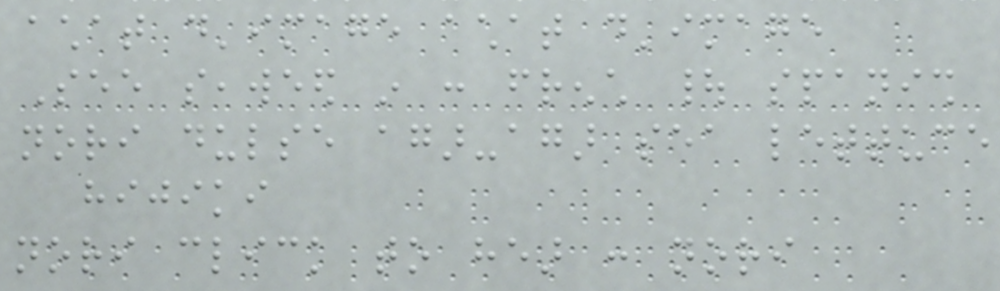achat d'image achat d'image
See seaweed in : french | spanish
nori dulse agar-agar sea lettuce
hijiki
nori click to hear : nori
